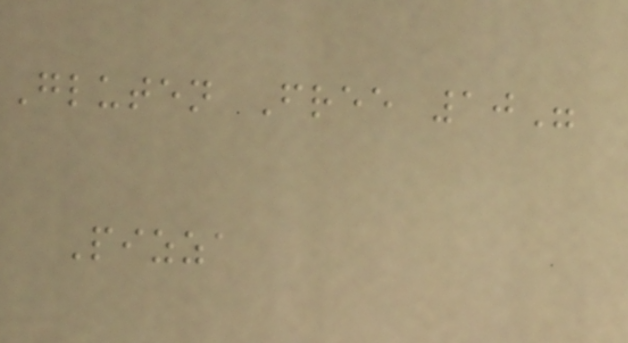Gluten Free 10"
Pizza
